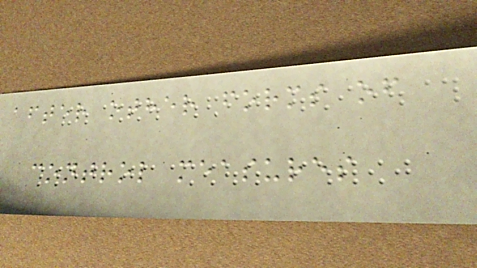after other forms of
control measures
